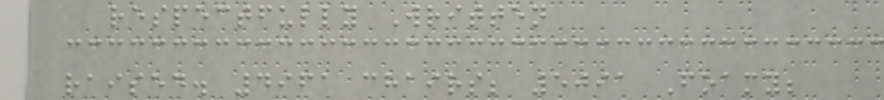respectfully Written
raised. 4961 chairs; 5091 Foamy;
